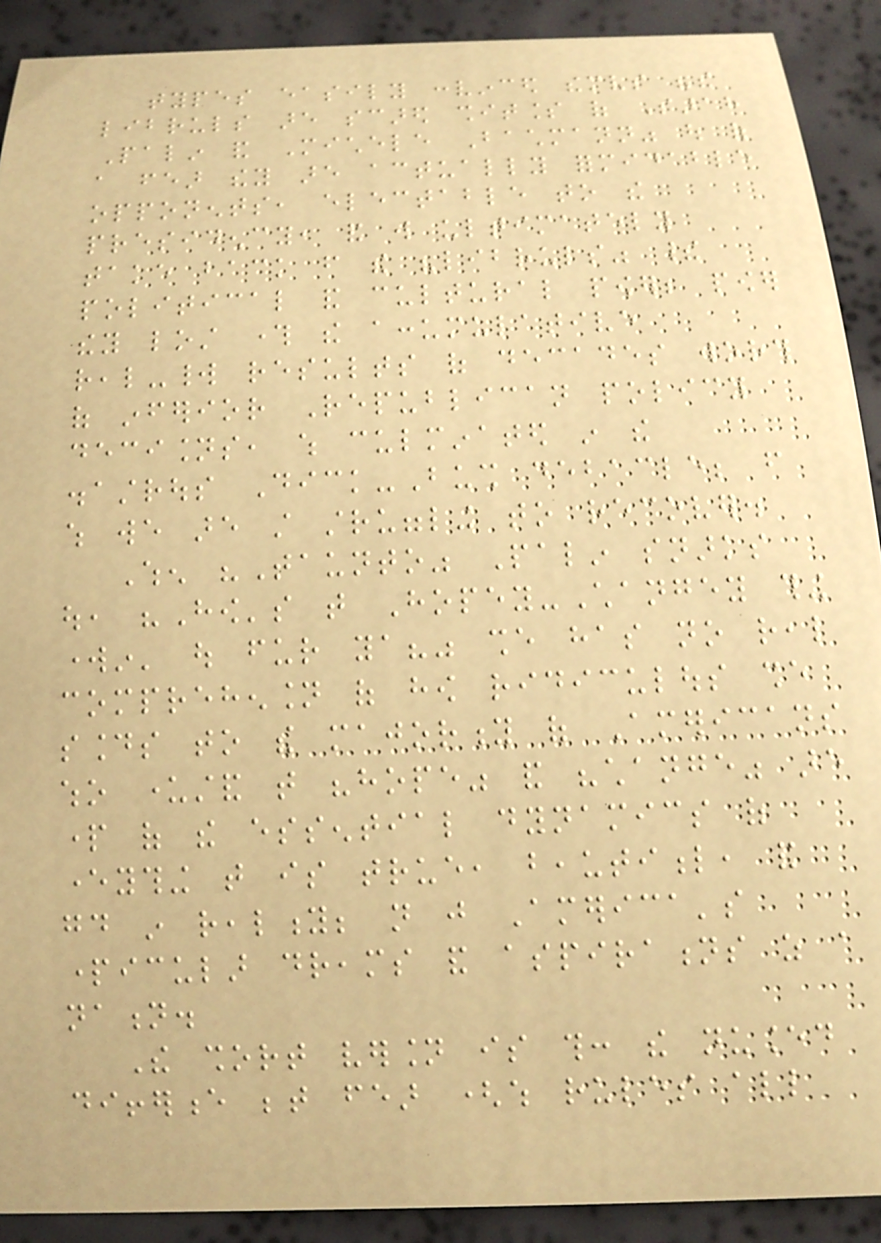types easily convinced themselves "the
libruls are scared shitless of Sarah
Palin and Michele Bachmann" out of
a fear they are actually formidable
opponents, electable to the
presidency, and will ultimately
take back from the "libruls" their
political and cultural power; power
they lost through the accumulative
real-world results of decades worth
of inferior Republican policy
decisions, which culminated in the
disastrous Dick-Bush debacle; from
which we are still struggling to recover.
When "Taunto" Palin snarks
out, "How's that Hopey-Changey thing
workin' out fur ya?" she has no real
comprehension of how ridiculous she
sounds to the majority of Americans
who understand that "hope" and "change" are
part of the essential dynamics of
everything that is true, beautiful, and
good in reality; not just America's
particular dreams and aspirations as a
nation.
The short version is this: the nuanced
difference between fear (which rules all
